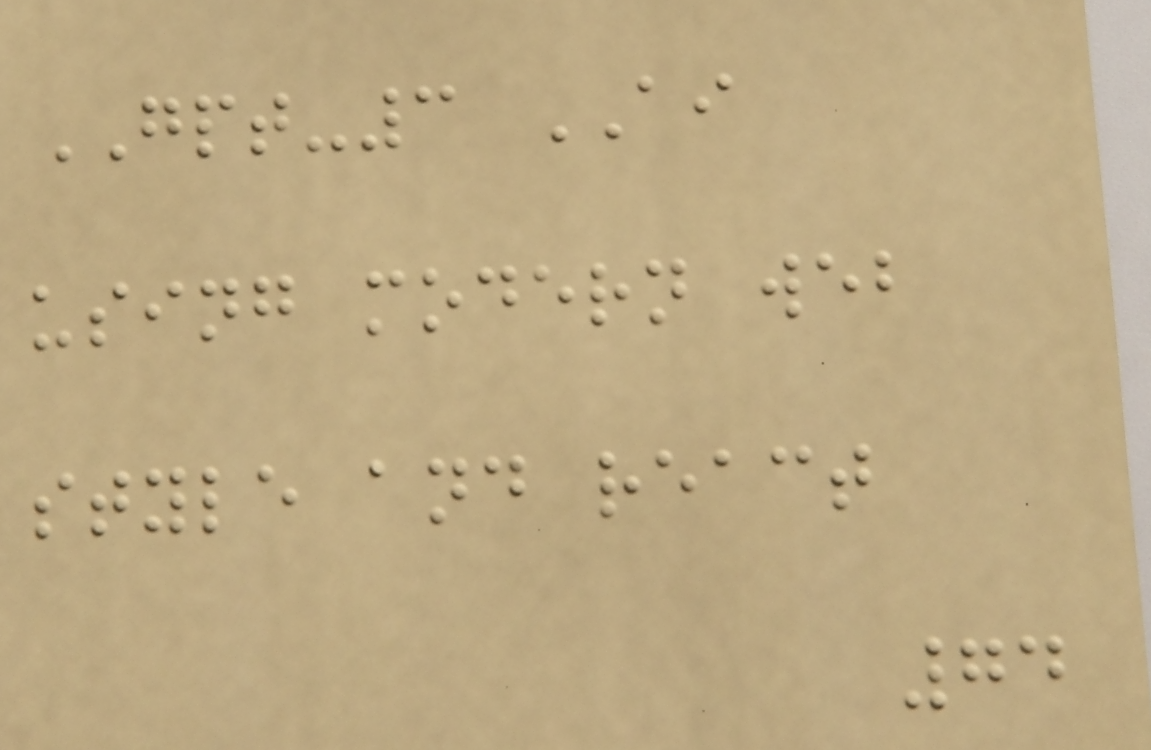GPT-3 AI
using modern web
style and react
74
